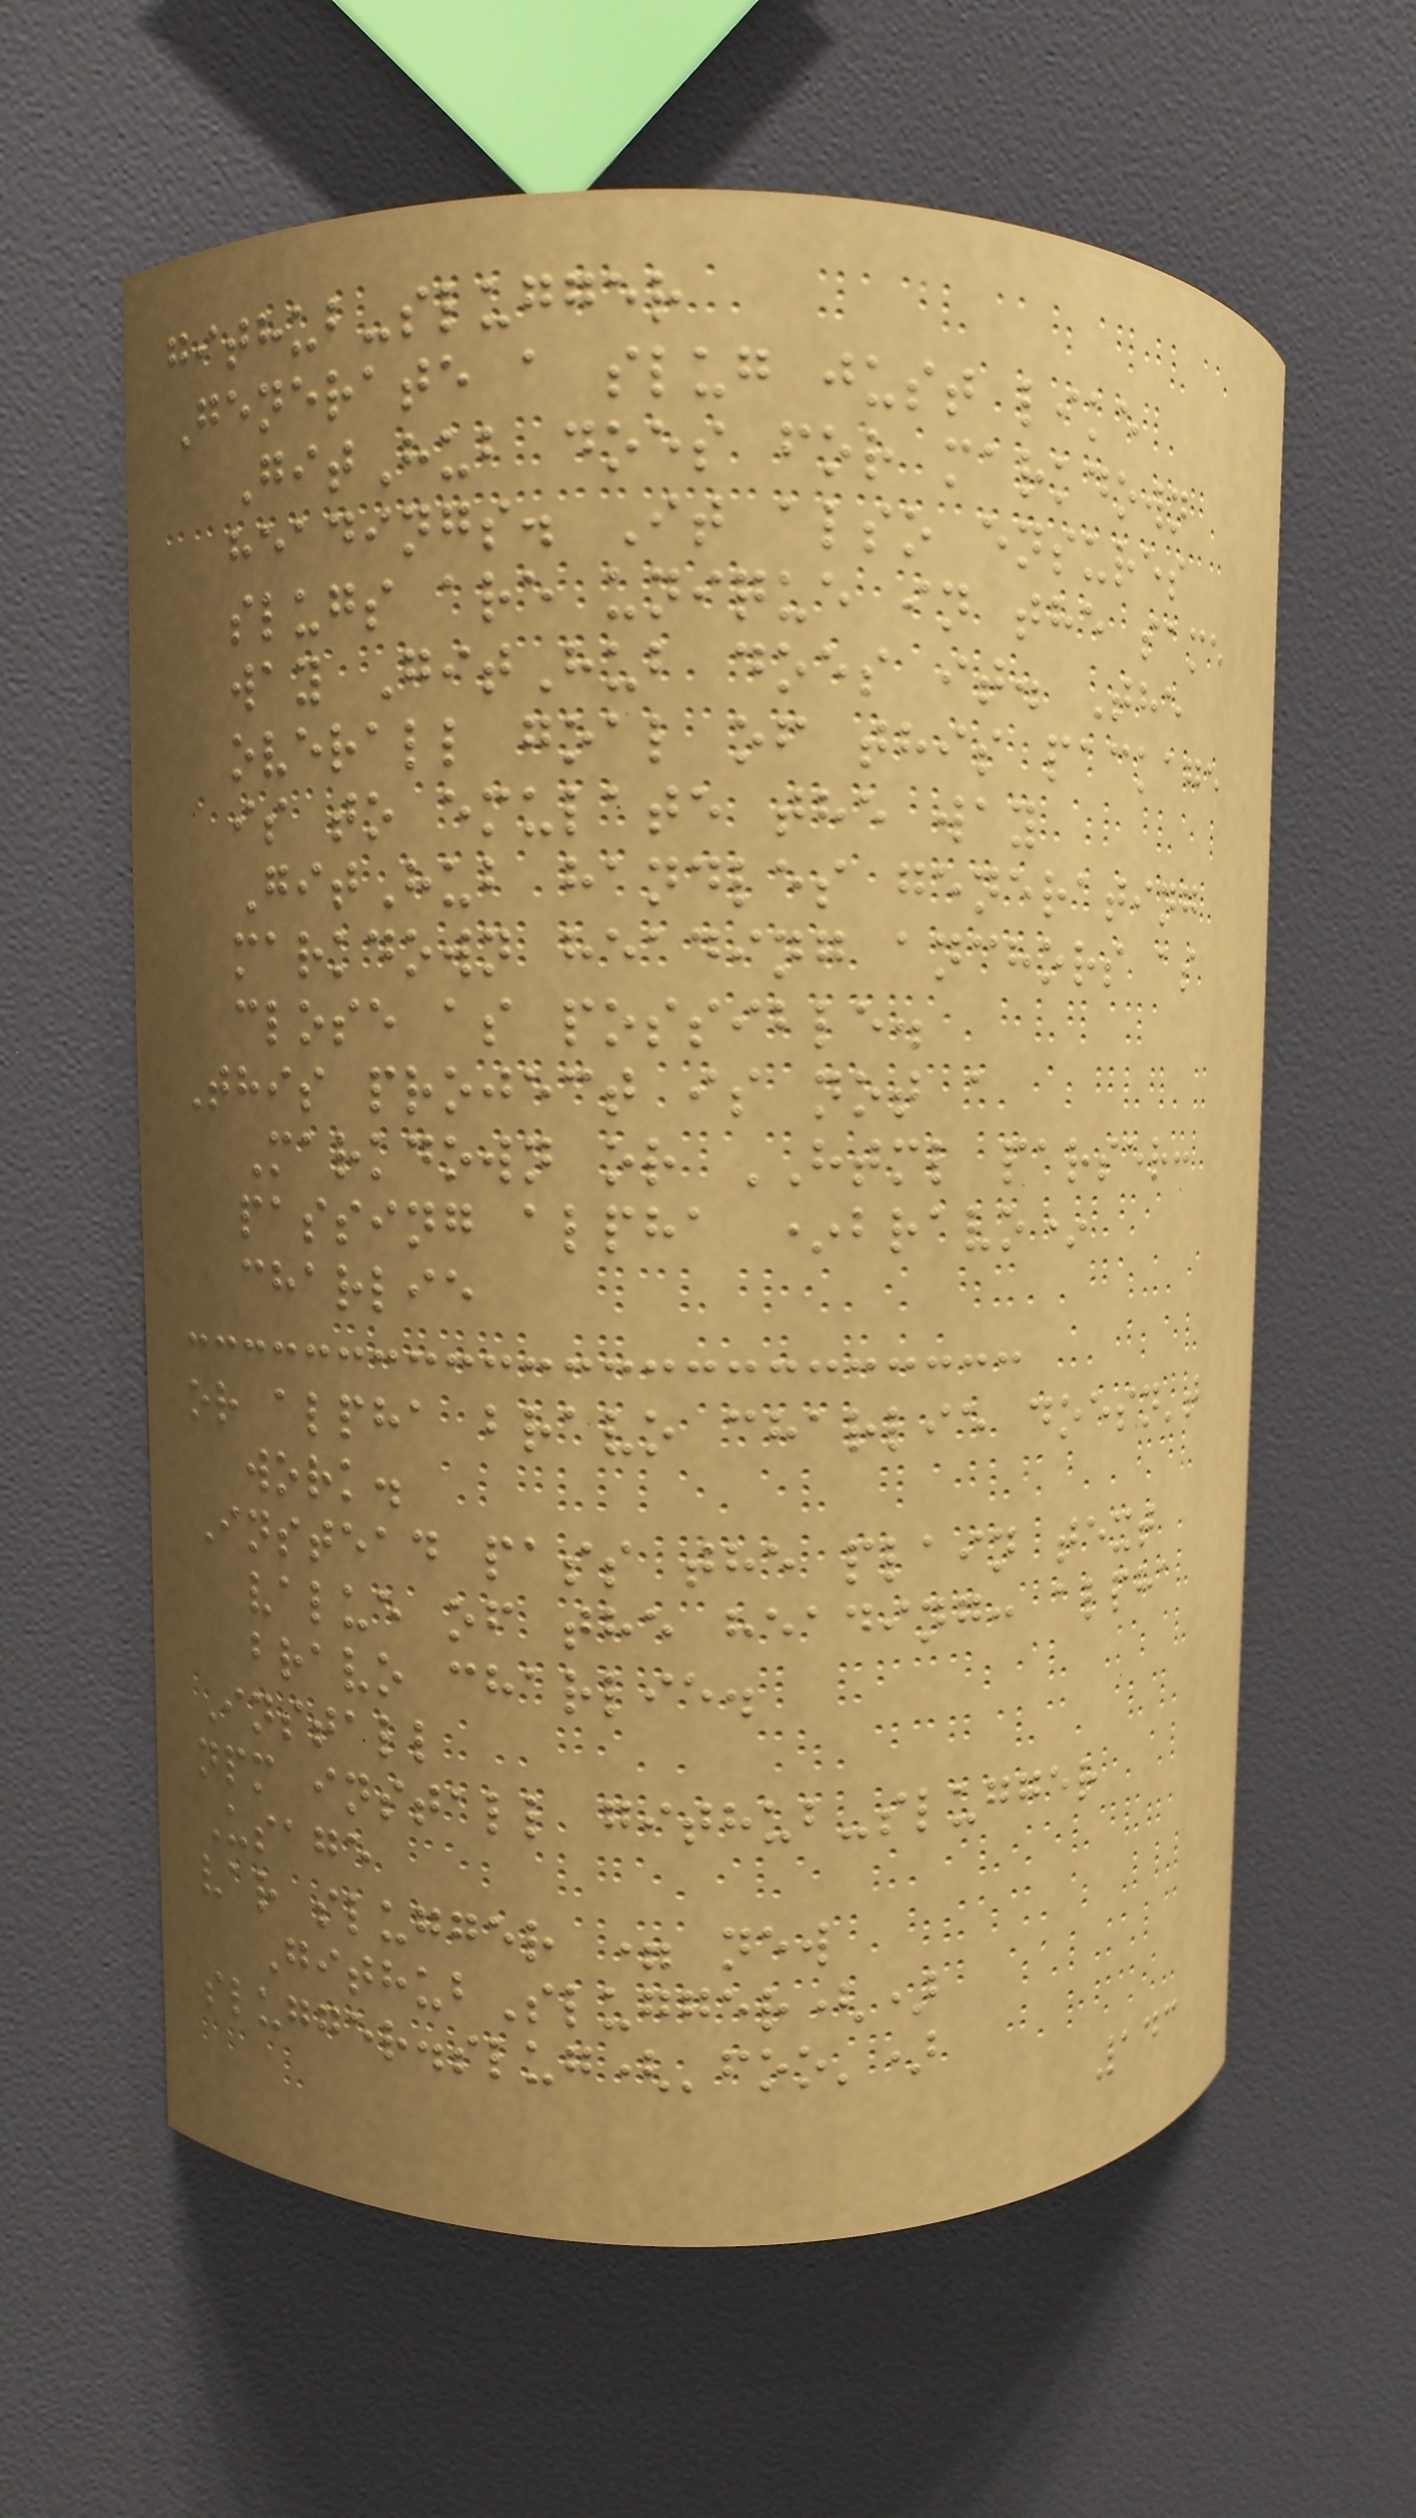github-slugger
Generate a slug just like
GitHub does for markdown
headings. It also ensures
slugs are unique in the same
way GitHub does it. The
overall goal of this package
is to emulate the way
GitHub handles generating
markdown heading anchors as
close as possible.
This project is not a
Markdown or HTML parser:
passing alpha *bravo*
charlie
or alpha bravo charlie doesn't
work.
Instead pass the plain text
value of the heading: alpha
bravo charlie.
Install
npm install github-slugger
Usage
var slugger = new
GithubSlugger()
slugger.slug('foo')
143
